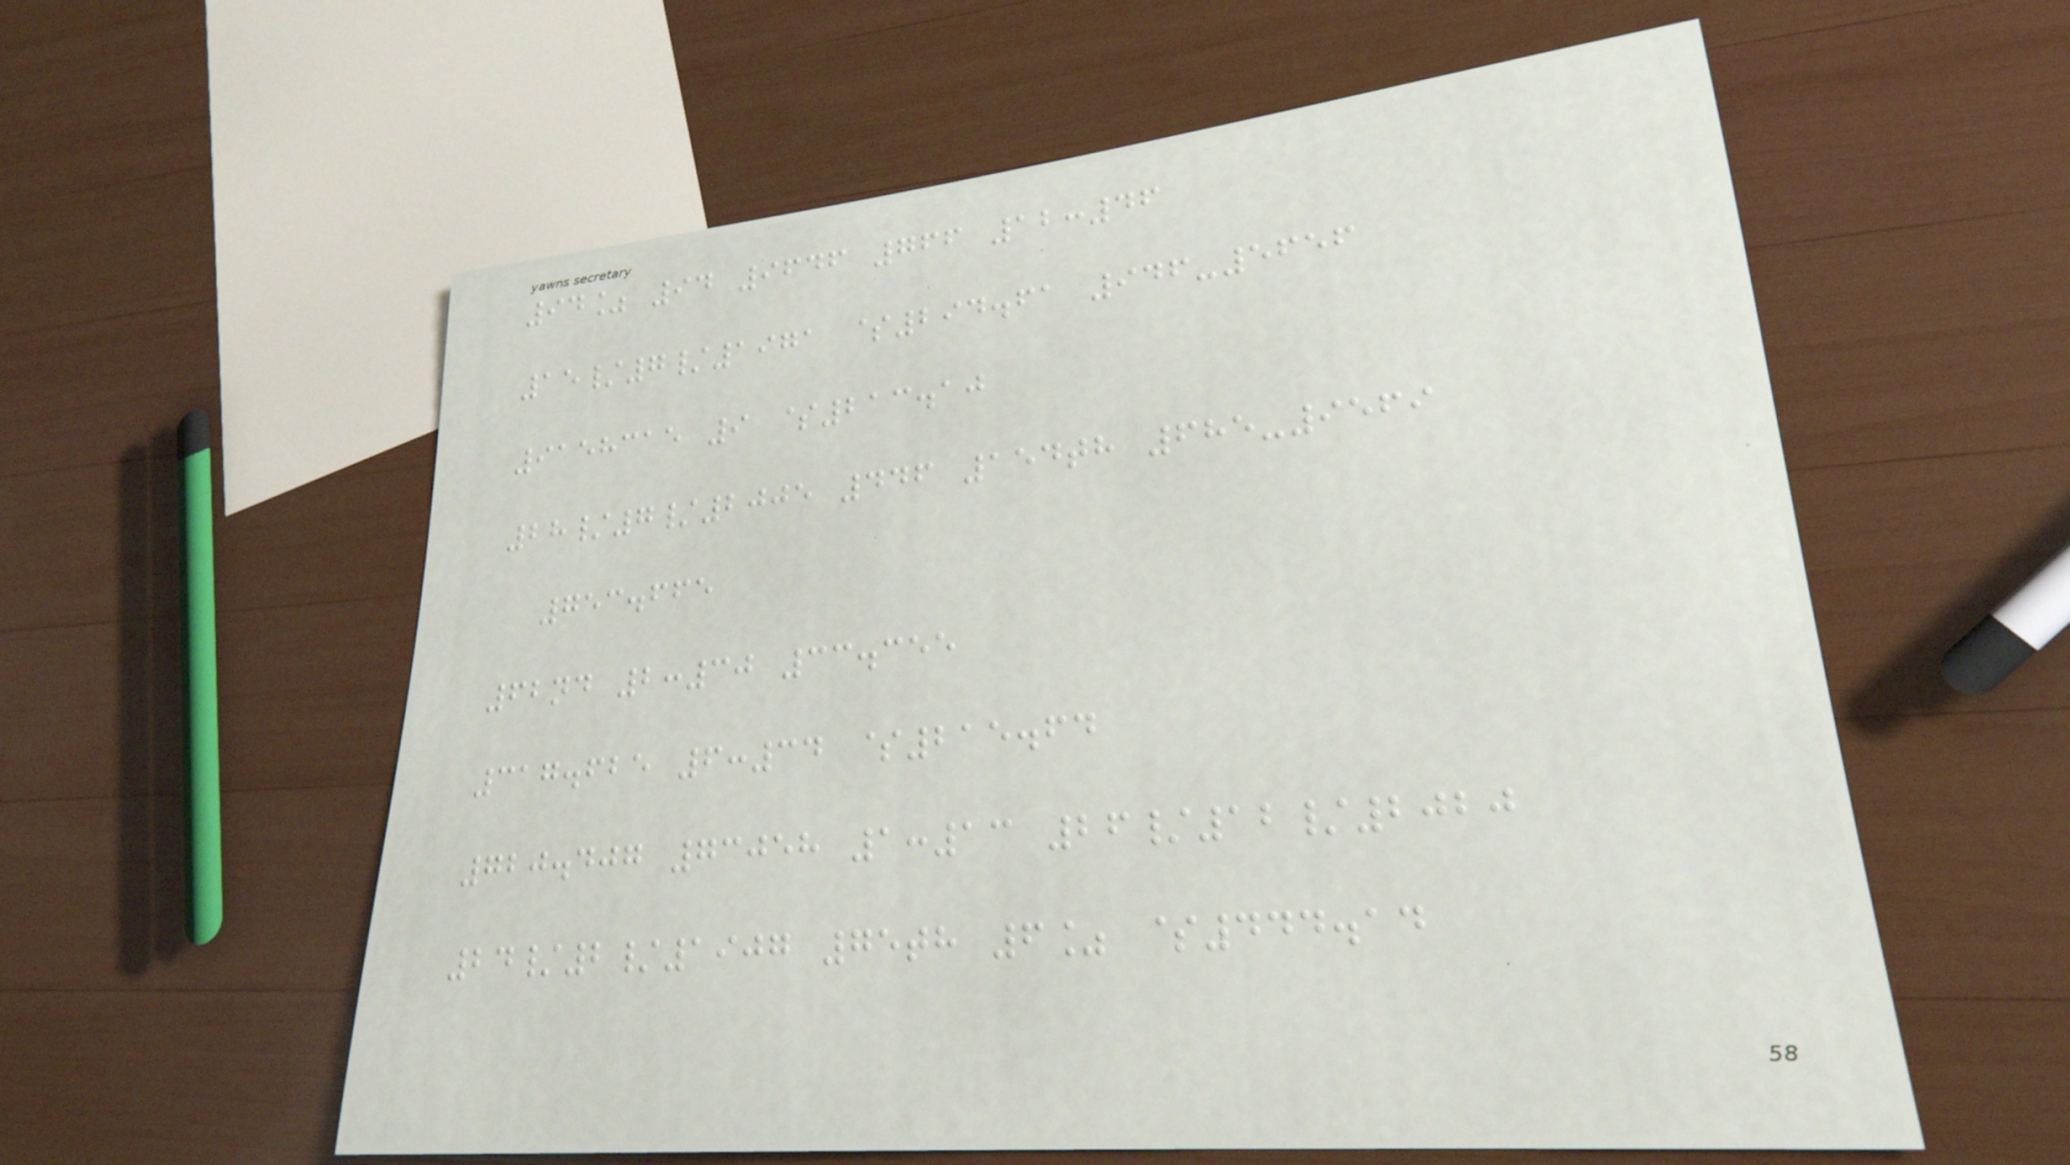94% 94 9646 766 12:46
15/7/1971 $294.61 946-5656
9158315 9 $213.10
28/7/2005 446 154th 685-9569
753.665
62nd 2:30 33.355
317.625 6:34 $215.64
720.407 73058 1:13 26/12/2020
24/2/1907 75th 6% $444.14
